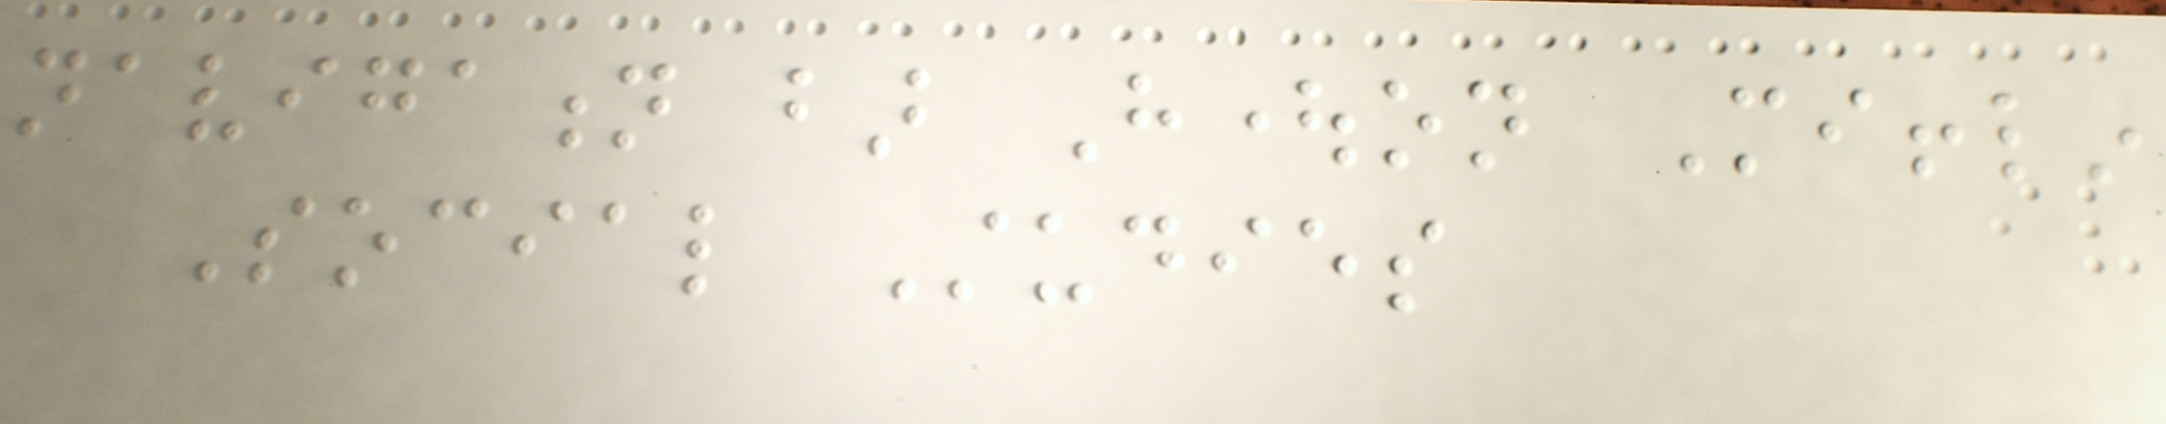navigation bar Houghton Mifflin
Social Studies
